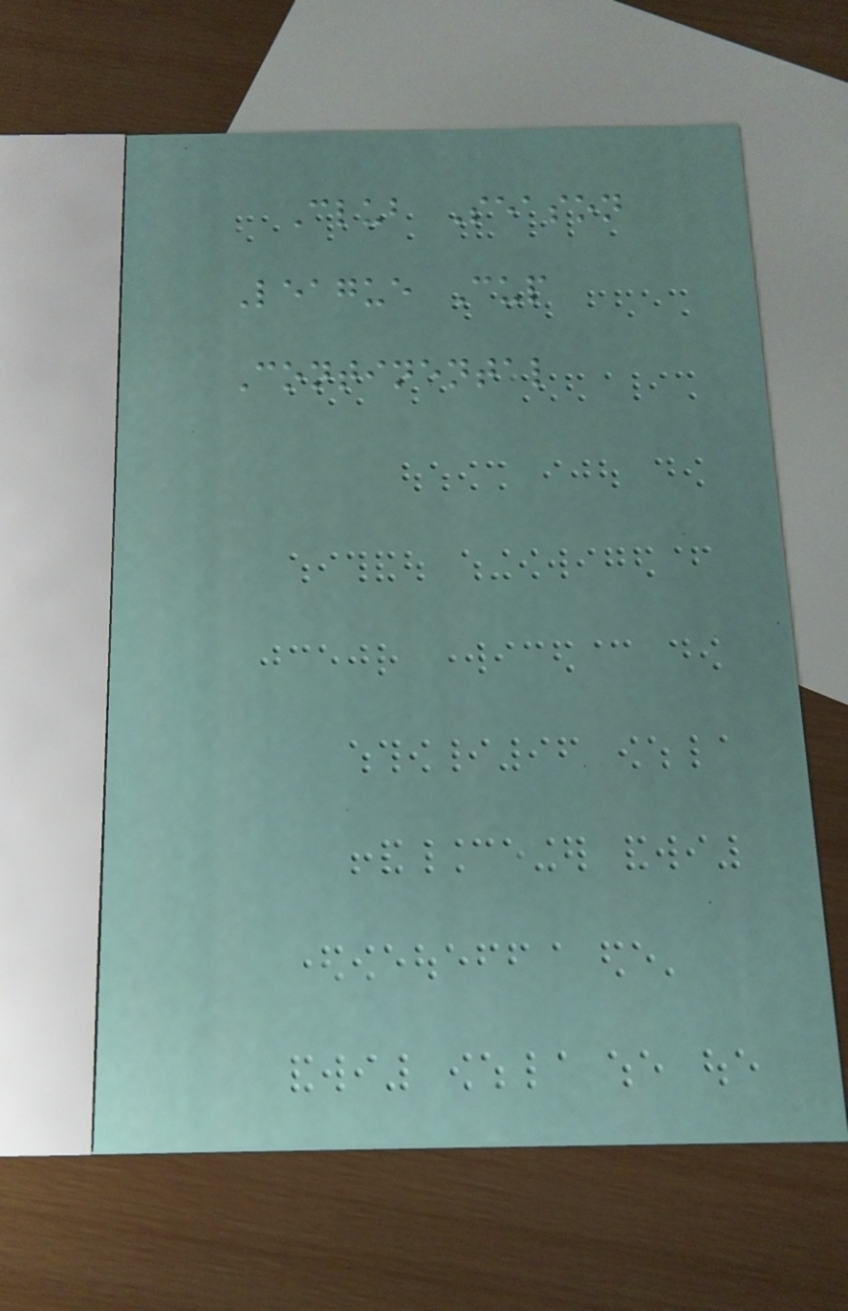Club Season
League Cup
Continental
